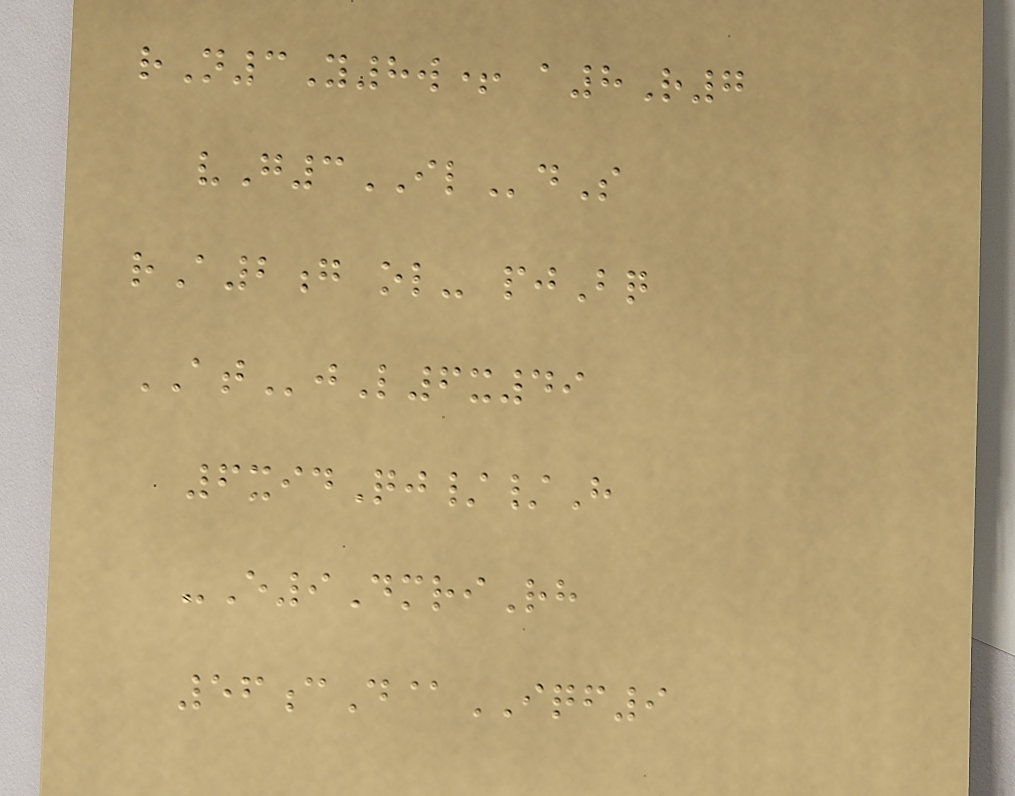rN3Y8w+ a8R7
vG3ILdS
rA2g ol- pjBq
ATjL6x49
6xidQj//H
-E9DmriRh
56cD@IQF9
